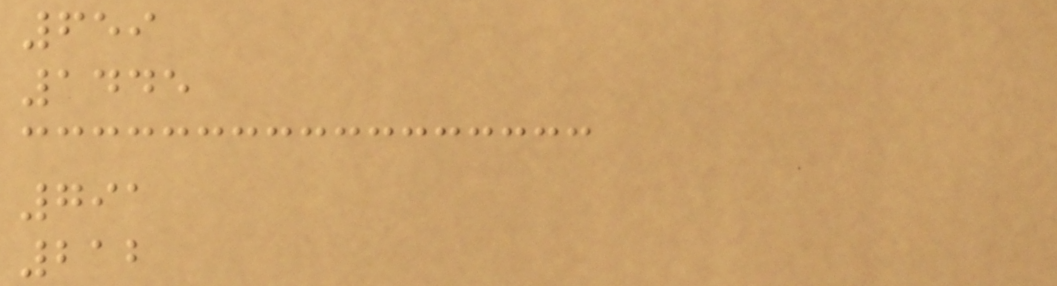659
1445
791
212
